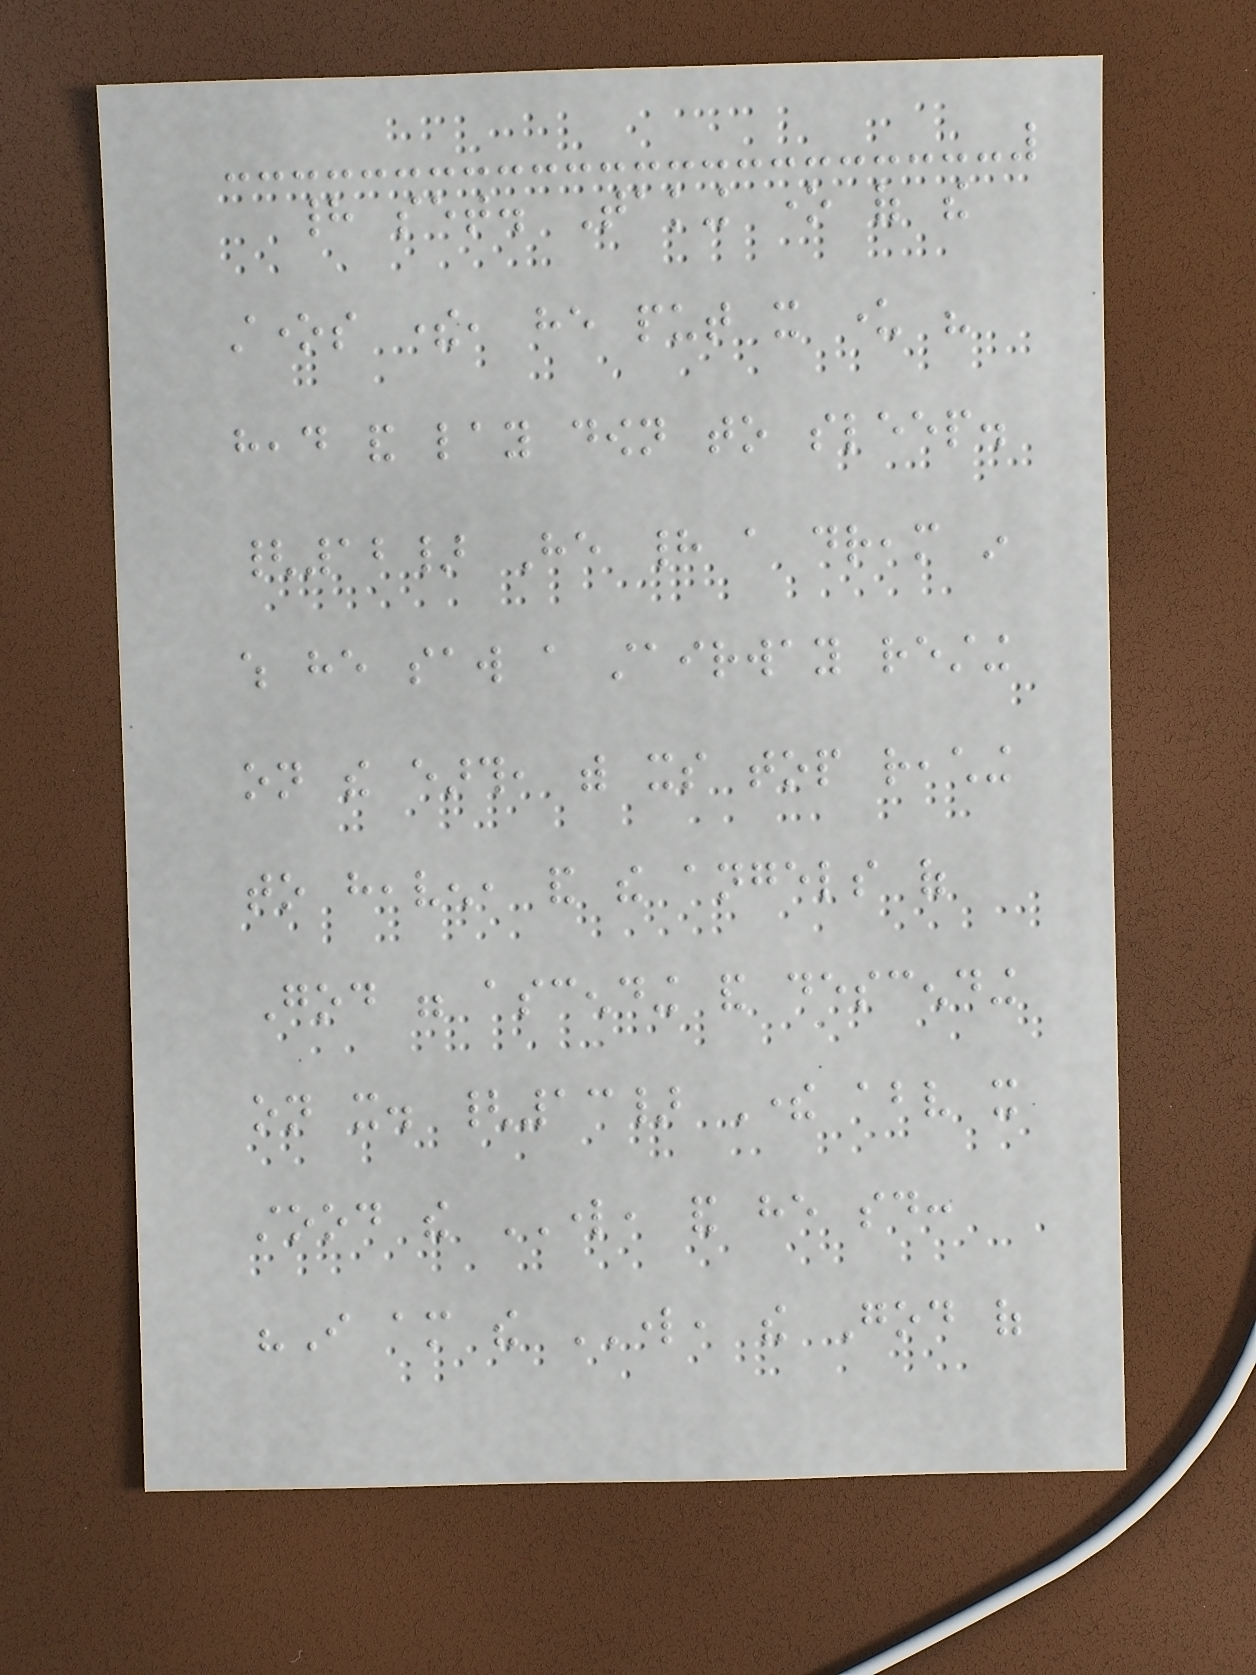had set. Taking one of the
stones there, he put it under his
head and lay down to sleep.
{12} He had a dream in
which he saw a stairway resting
on the earth, with its top reaching
to heaven, and the angels of
God were ascending and descending
on it. {13} There above it
stood the LORD, and he said:
"I am the LORD, the God of
